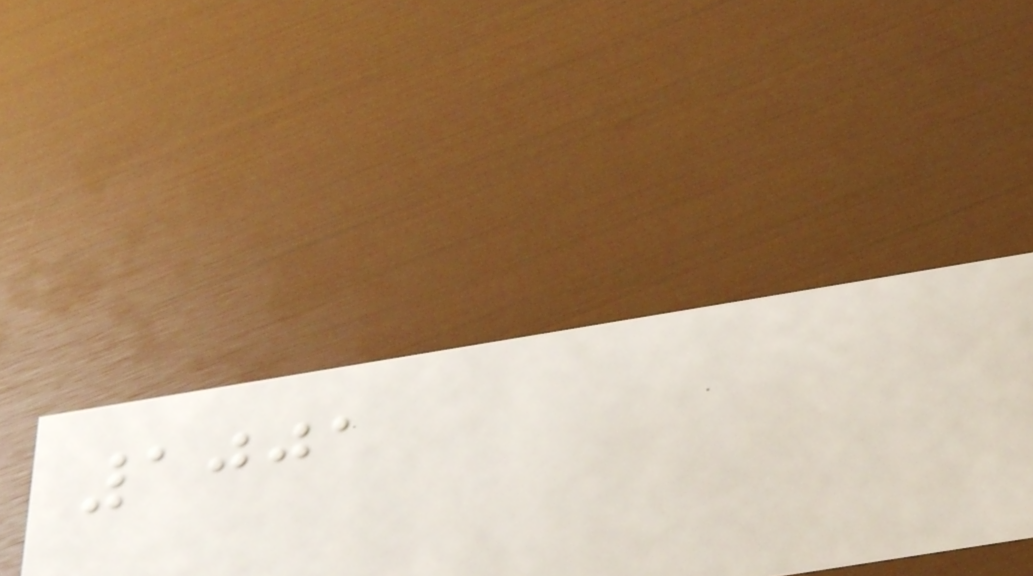1001
